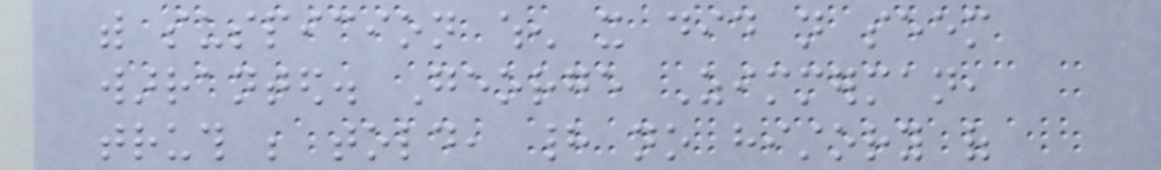with suspicion when it did not seem
warranted. George Zimmerman,
truth be told, had no history of
